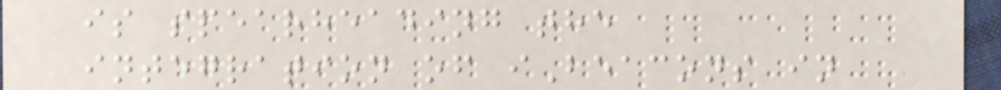is spearheading the
integration of iBeacons in
